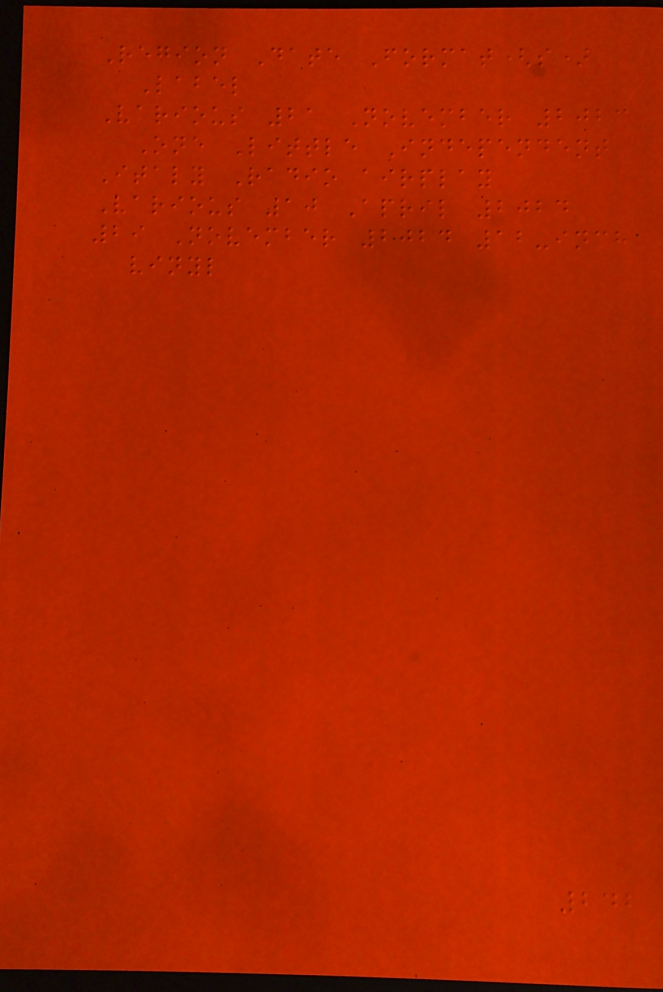Region Date Format(s)
Label
Various 21 November 2023
One Little Independent
Italy Radio airplay
Various 10 April 2024
29 November 2024 12-inch
vinyl
242
